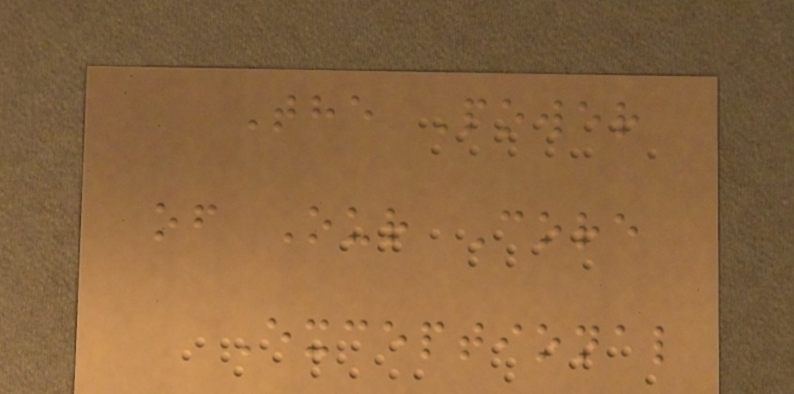The Power
of Our Core
Exceptional
